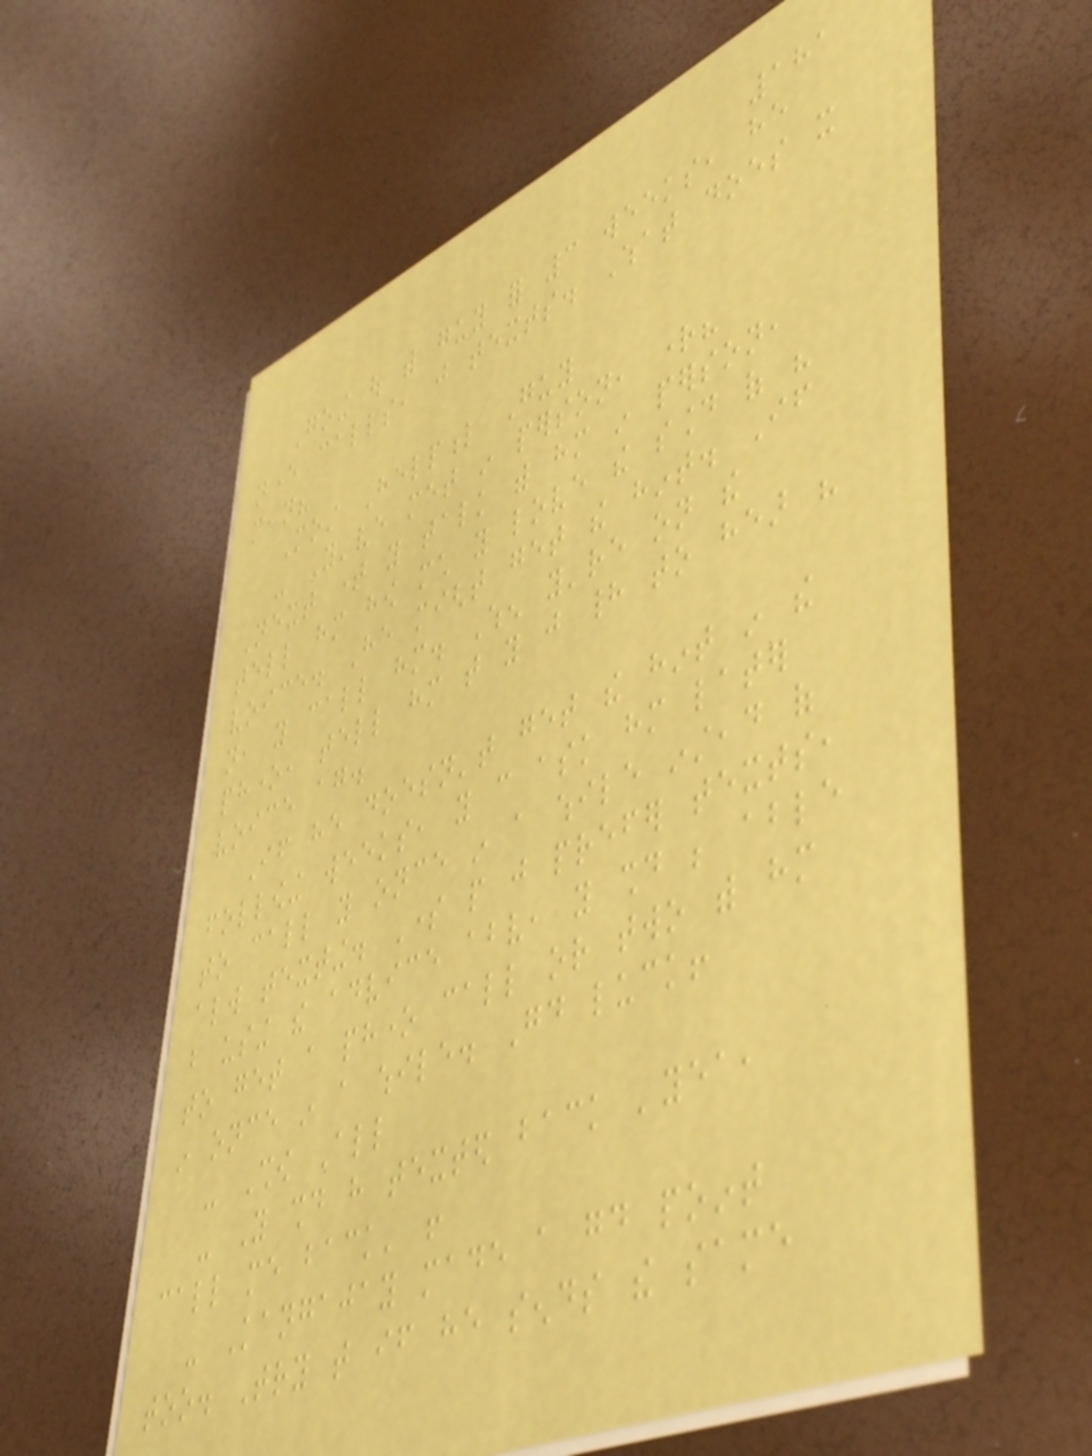181
Going out with guy for 3 weeks, he
never calls, just texts. What does it
mean?
Most Helpful Guy
- You've met in person, right?
Next time you talk with him in person,
tell him how much you love the sound of his
voice. He might get the hint. If
not, you call him. When you're on the
phone, tell him that you just had to hear his
voice again.
If he doesn't get the hint in the
following weeks, you can ask him later
to call you once in a while instead of
always texting. Some people just prefer texts,
but using the advice above, you should be able
to get a phone call or two with him
in once in a while. Good luck!
- Show All
- You should have texted back 'yea,
call me back' !
- Kangajay made a good point
too. Try that if he sends the same
